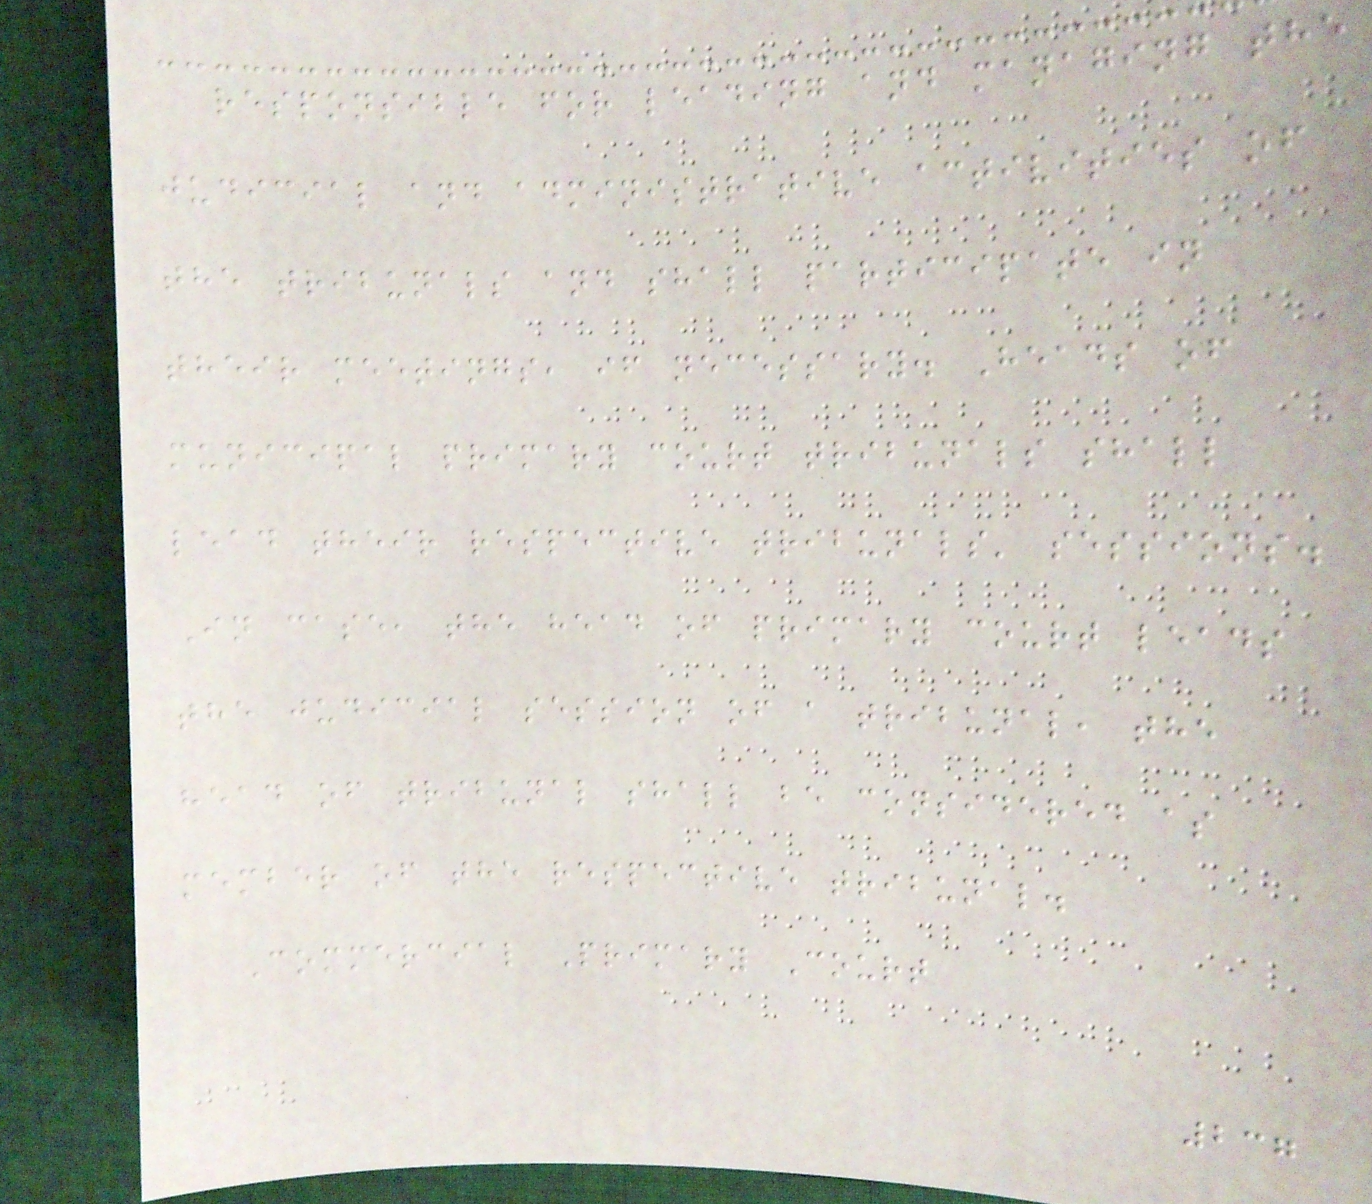responsible for leading and managing the
judicial and administrative activities of
the tribunals and shall participate in
their meetings, if necessary. Heads of
municipal primary court tribunals shall
lead their respective tribunals' sessions.
In case, the head of primary court leads
the judicial session of a tribunal, the
head of tribunal shall be considered as
member of the respective tribunal.
Commercial Primary Court
237
